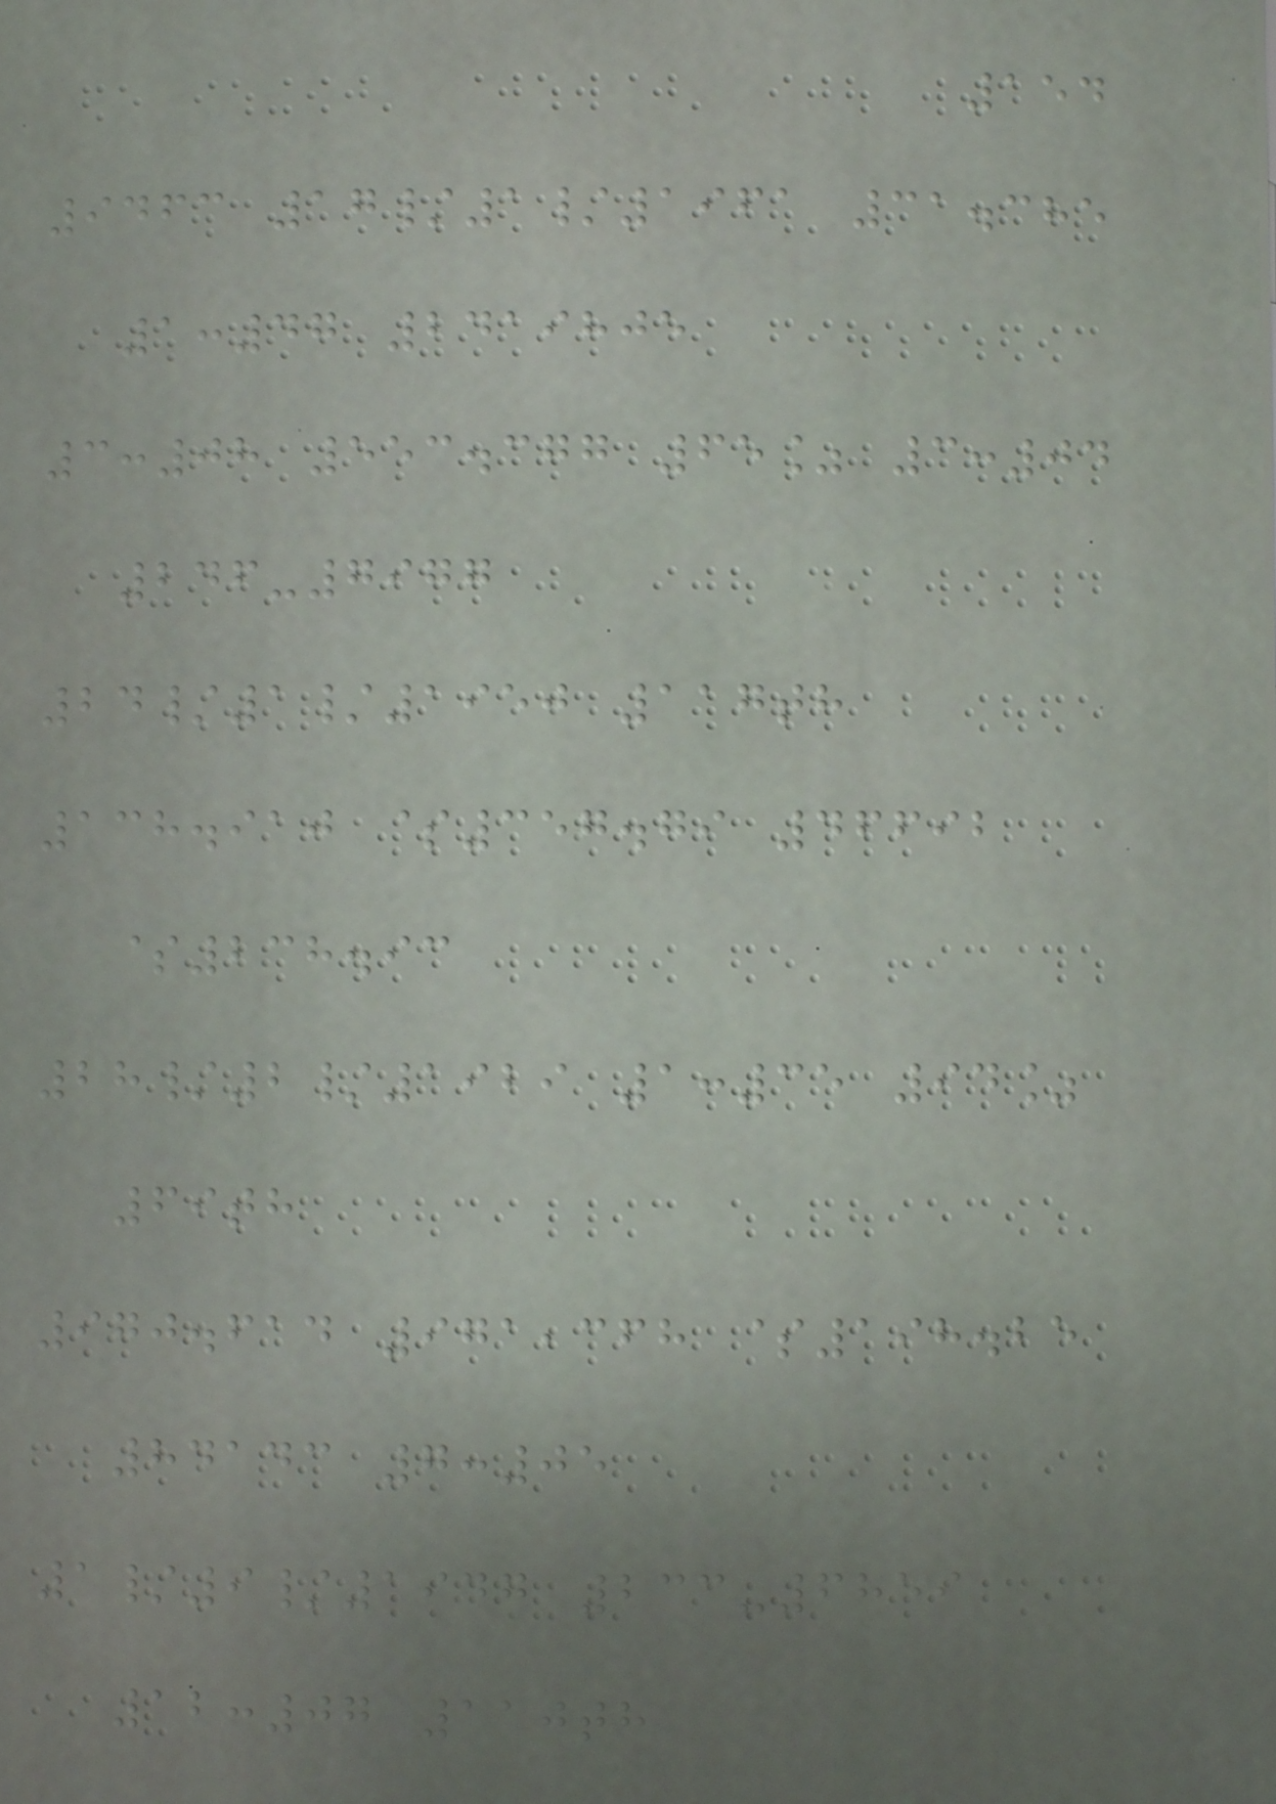154
9463 17/1/1961 31.385
1:47 2419805
3:08 553.377 65% 3:04
246-7977
24/1/1950 117th
138.910 $357.79 46692
$238.93
28/2/1929 1:35 94%
69th
970.614 971,368 $198.25
84143 7:05
1/9/1947 233-6859
12:07 110th
